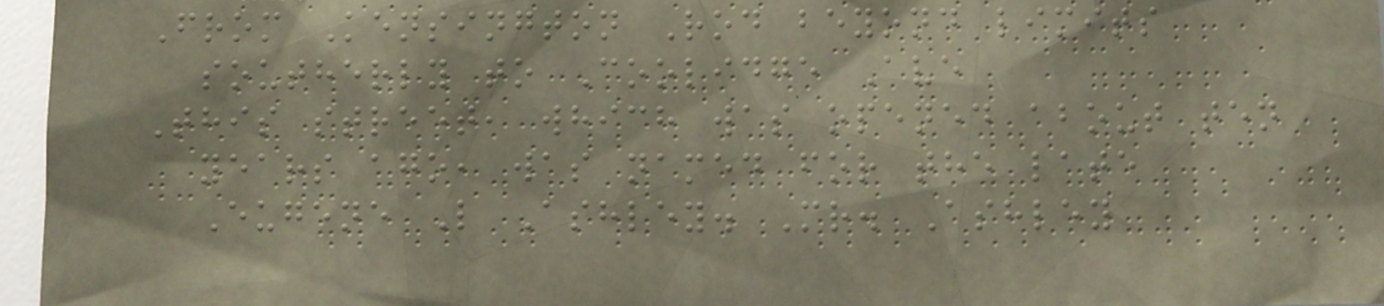From Kensington Rod beyond limits
southerly to Coolidge Ave
This street, which was opened about ten
years ago, was named for the late
Eugene L Ashley. Mr. Ashley
